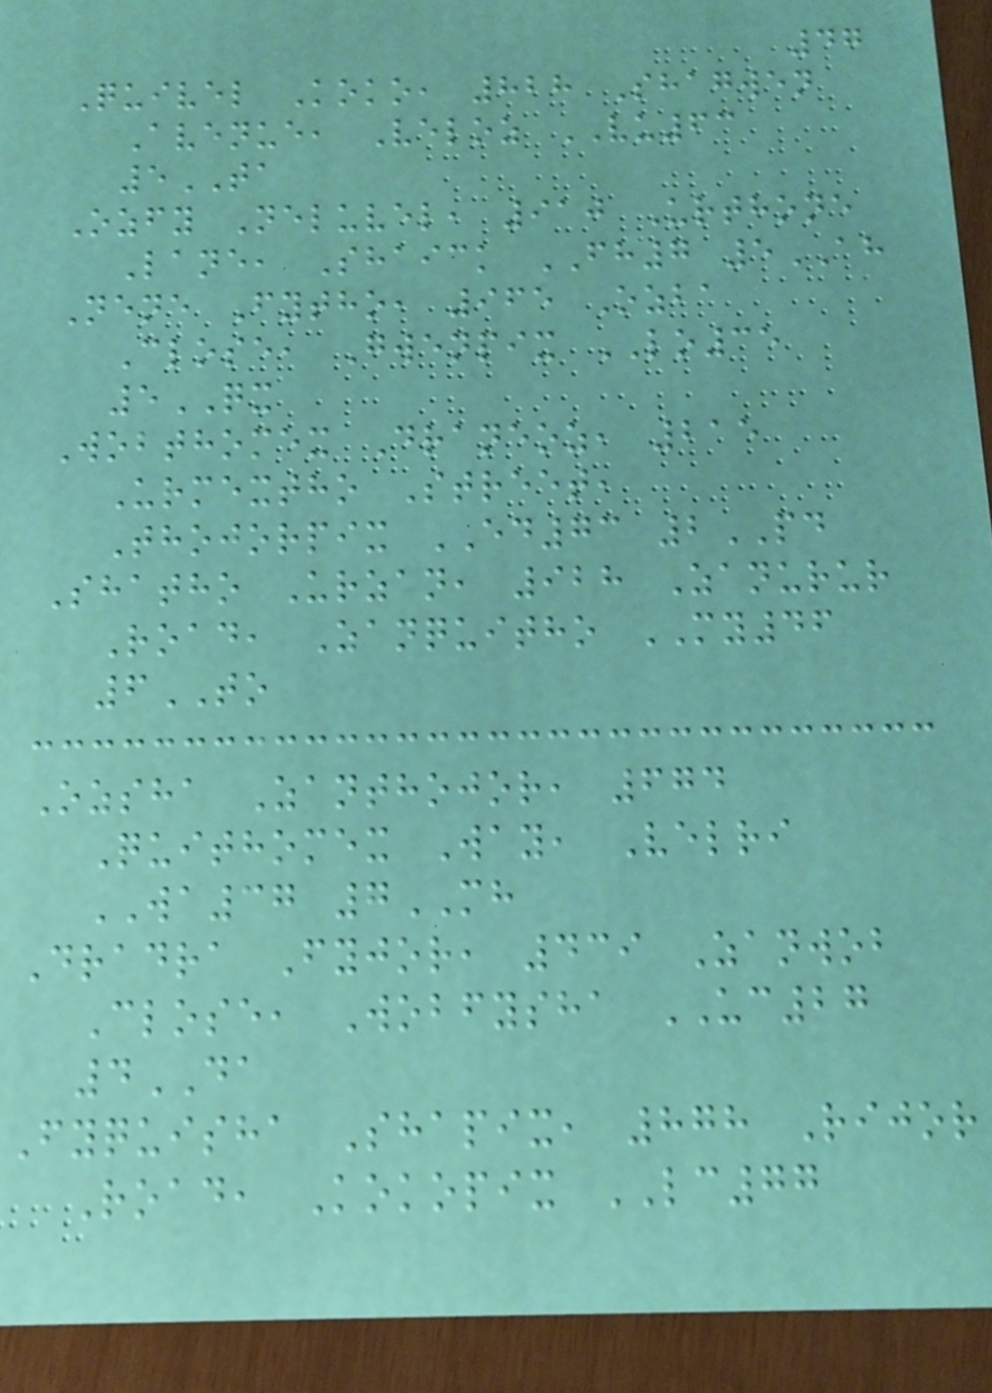47
Quivel Koko, 828 Shagwen
Avenue, Veloz VU63
5TA
Ozfy Neluvel, 910 Urthone
Lane, Shaick FH7 5AH
Nene Fytho, 965 Ozba
Close, Gwenpix LO35
5QX
Wobthomex Draneoz, 215
Urmextho Street,
Thojorpix ED73 2PD
Shatho Urzan, 928 Zanurur
Road, Zanquitho MY46
6TO
Ozsha Zanthojor, 674
Quithomex Way, Velri
WA37 7MH
Dradra Fyjor, 439 Zanwob
Close, Wobfysha UC27
4DA
Fyquisha Shapix, 878 Rijor
Road, Kokopix LC77
